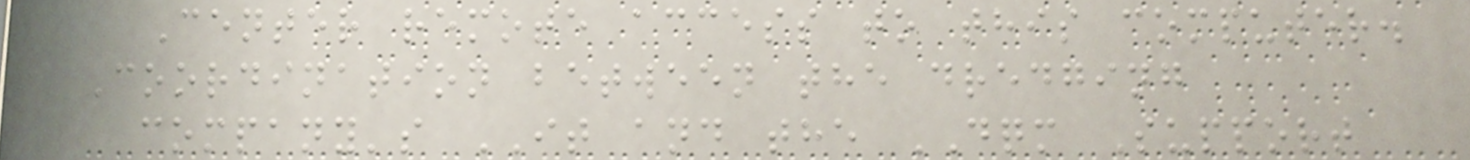Center remote access to this computer.
Coordination between the dredging
company's IT and the DQM Support
